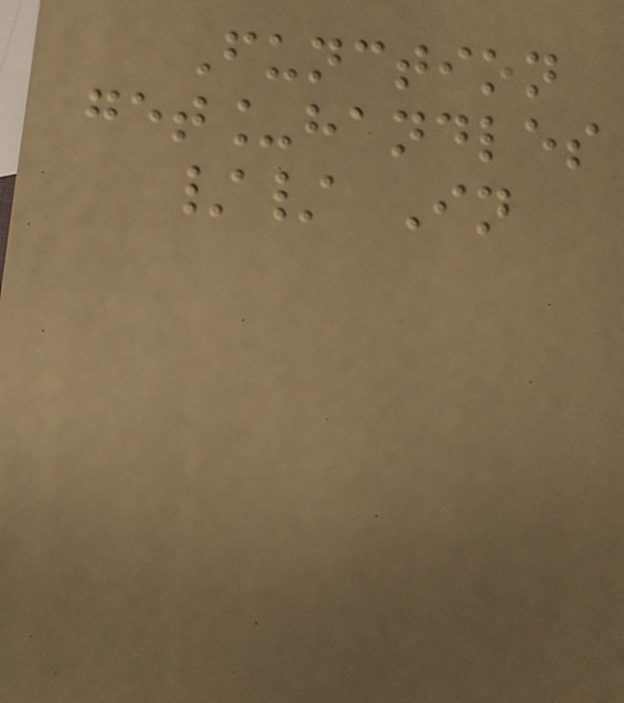Function
get_handles
// In
